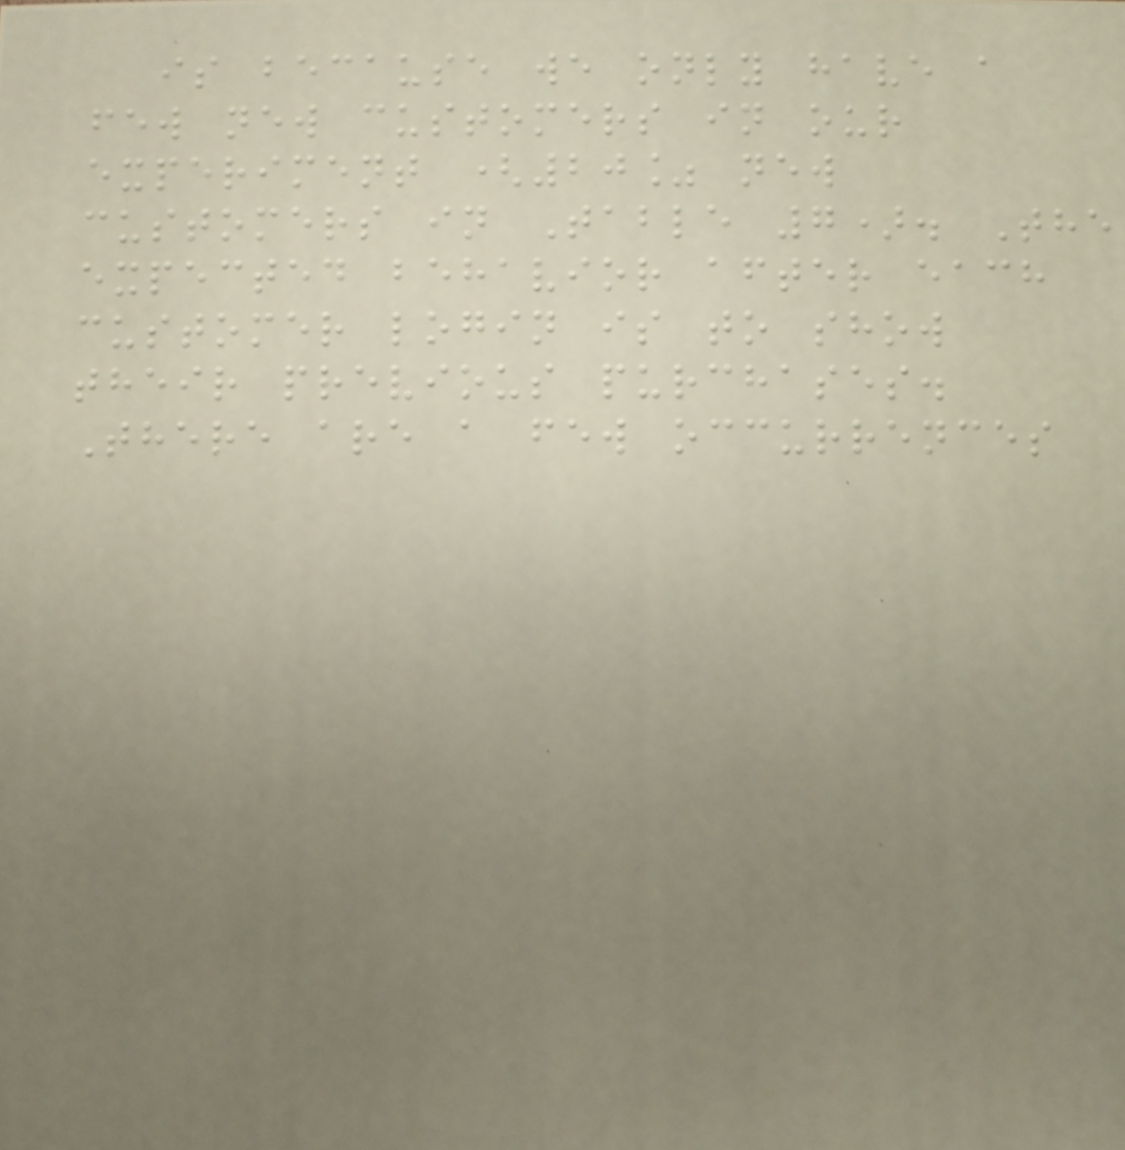is because we only have a
few new customers in our
experiment (20% new
customers in Table 7). The
expected behavior after each
customer login is to show
their previous purchases.
There are a few occurrences
